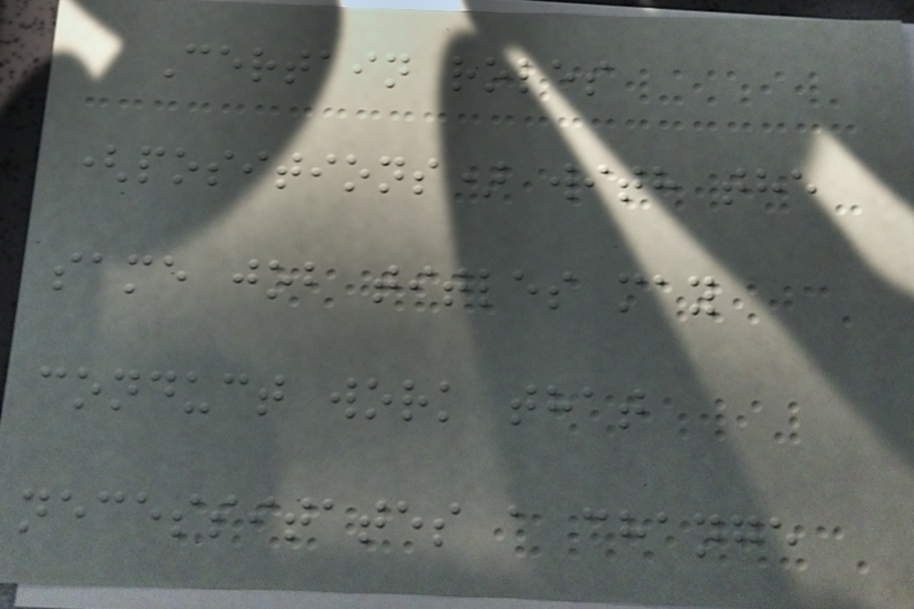Certain roles
(positions) with the
same job titles may
conduct work that
necessitates a change
